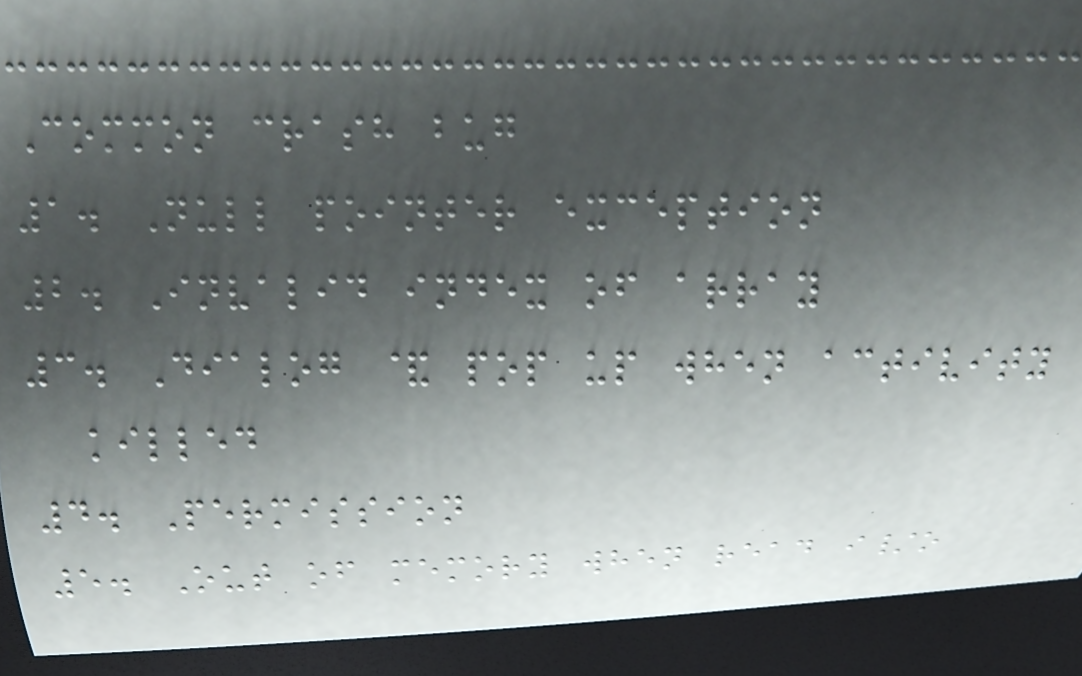Common crash bug
1. Null pointer exception
2. Invalid index of array
3. Dialog & pop up when activity
killed
4. Permission
5. Out of memory when read i/o
